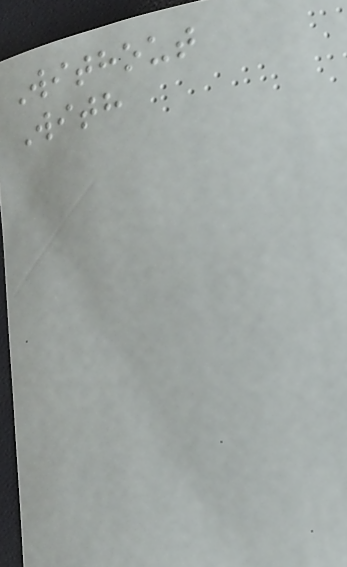Without
With
